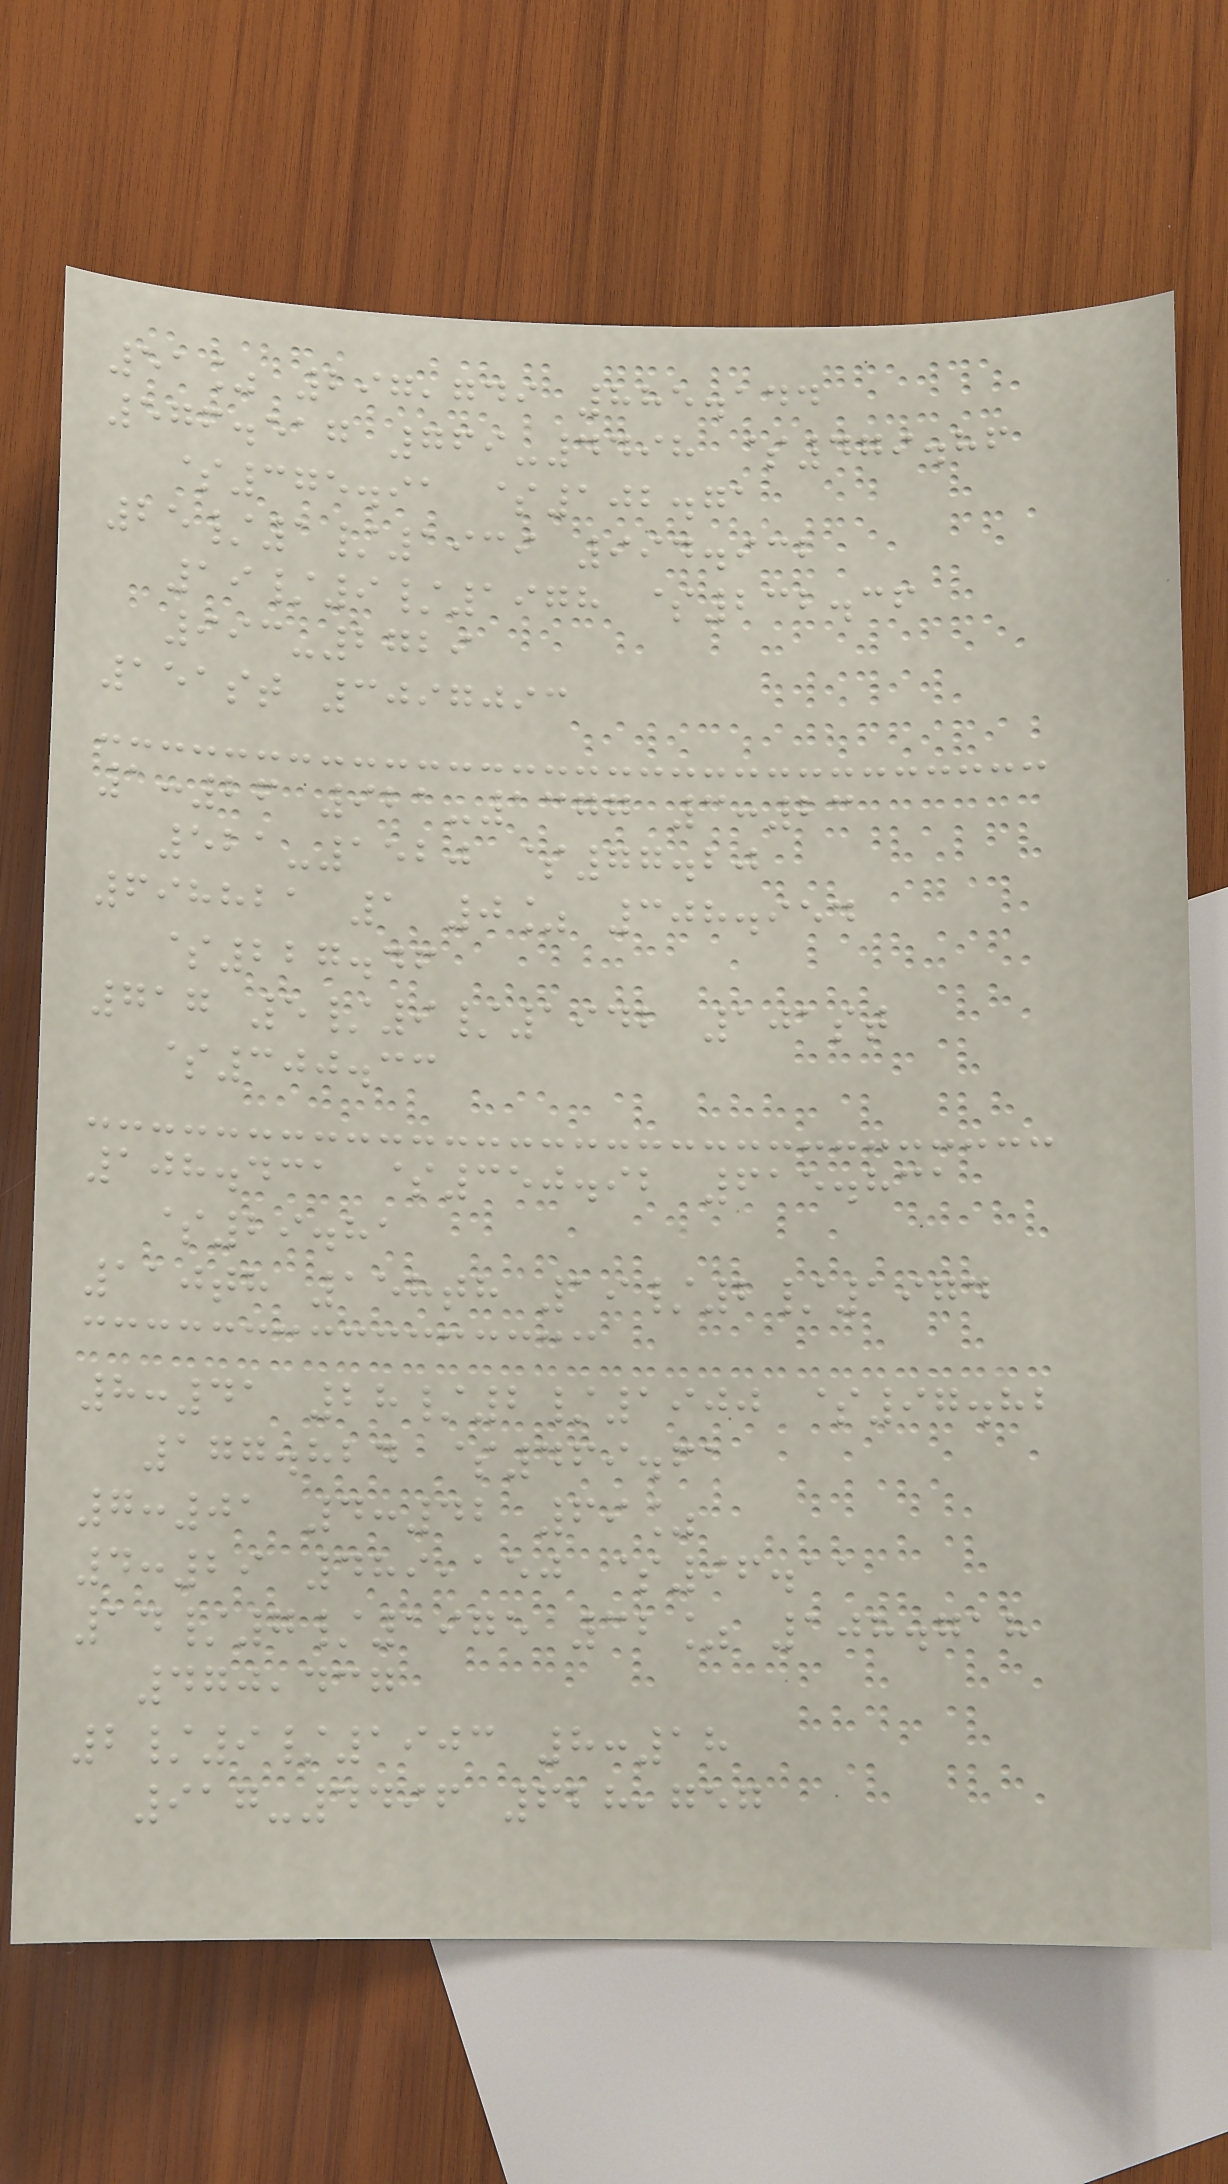51% 297,749 885.144
576.517 769-4498 $479.86
$375.91 $102.71
25/1/1939 994.932
19/9/1978 $232.36
993-2729
151st 3097093
1:26 921-1377 3:23
521-1520 $77.20
698821 1 0% 308.954
$227.46
717 5/9/1942 101st
$300.33
108.431 $350.92 615.831
$29.81
110th 158th 19/2/1974
8:41 28/2/1900 $97.82
177.824 $469.61
7:01 4:42 69%
4:29 489,150 $96.11
14/7/1975 32% 108.718
470,437
2/9/1903 8:18
917-4496 628,757
